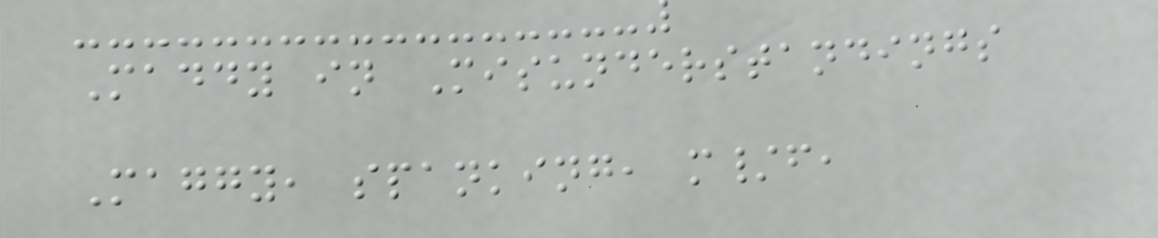Maddy in Misunderstandings
Maggy, spanking, m/f,
